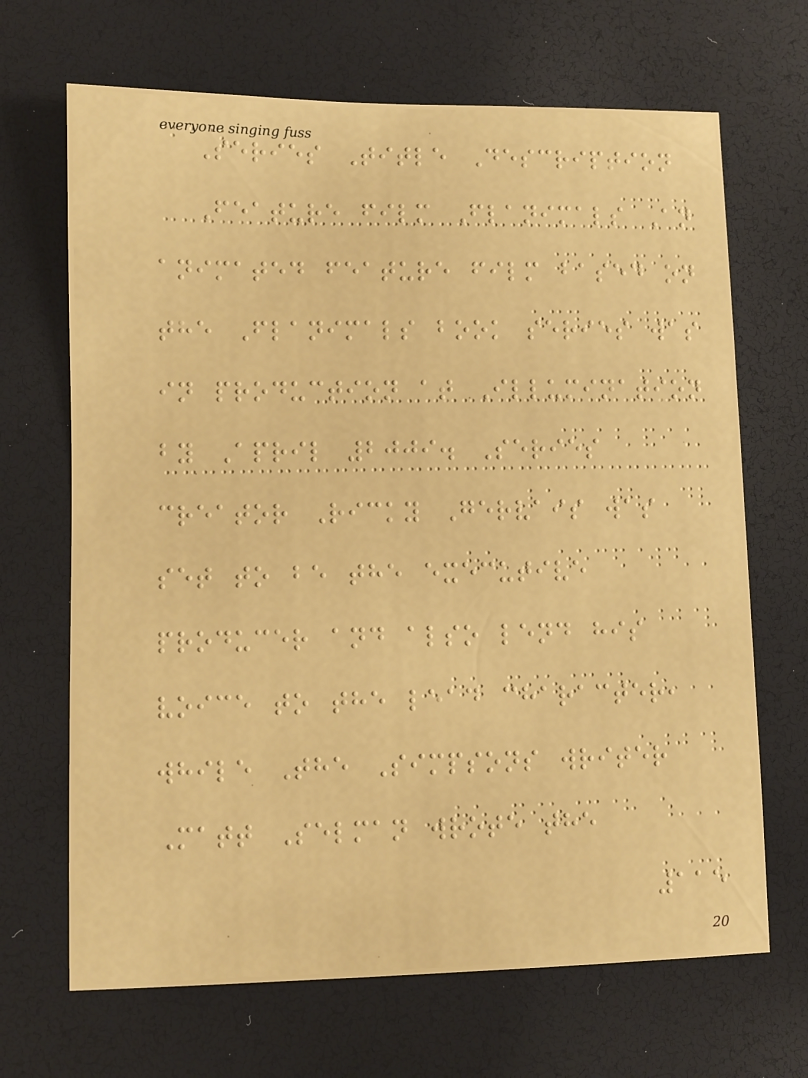Series Title Description
Feature film Flanimals An
animated feature film based on
the Flanimals book series was
in production at Illumination
by April 2009. Series
creator Ricky Gervais was
set to be the executive
producer and also lend his
voice to the lead character,
while The Simpsons writer
Matt Selman wrote the
115
